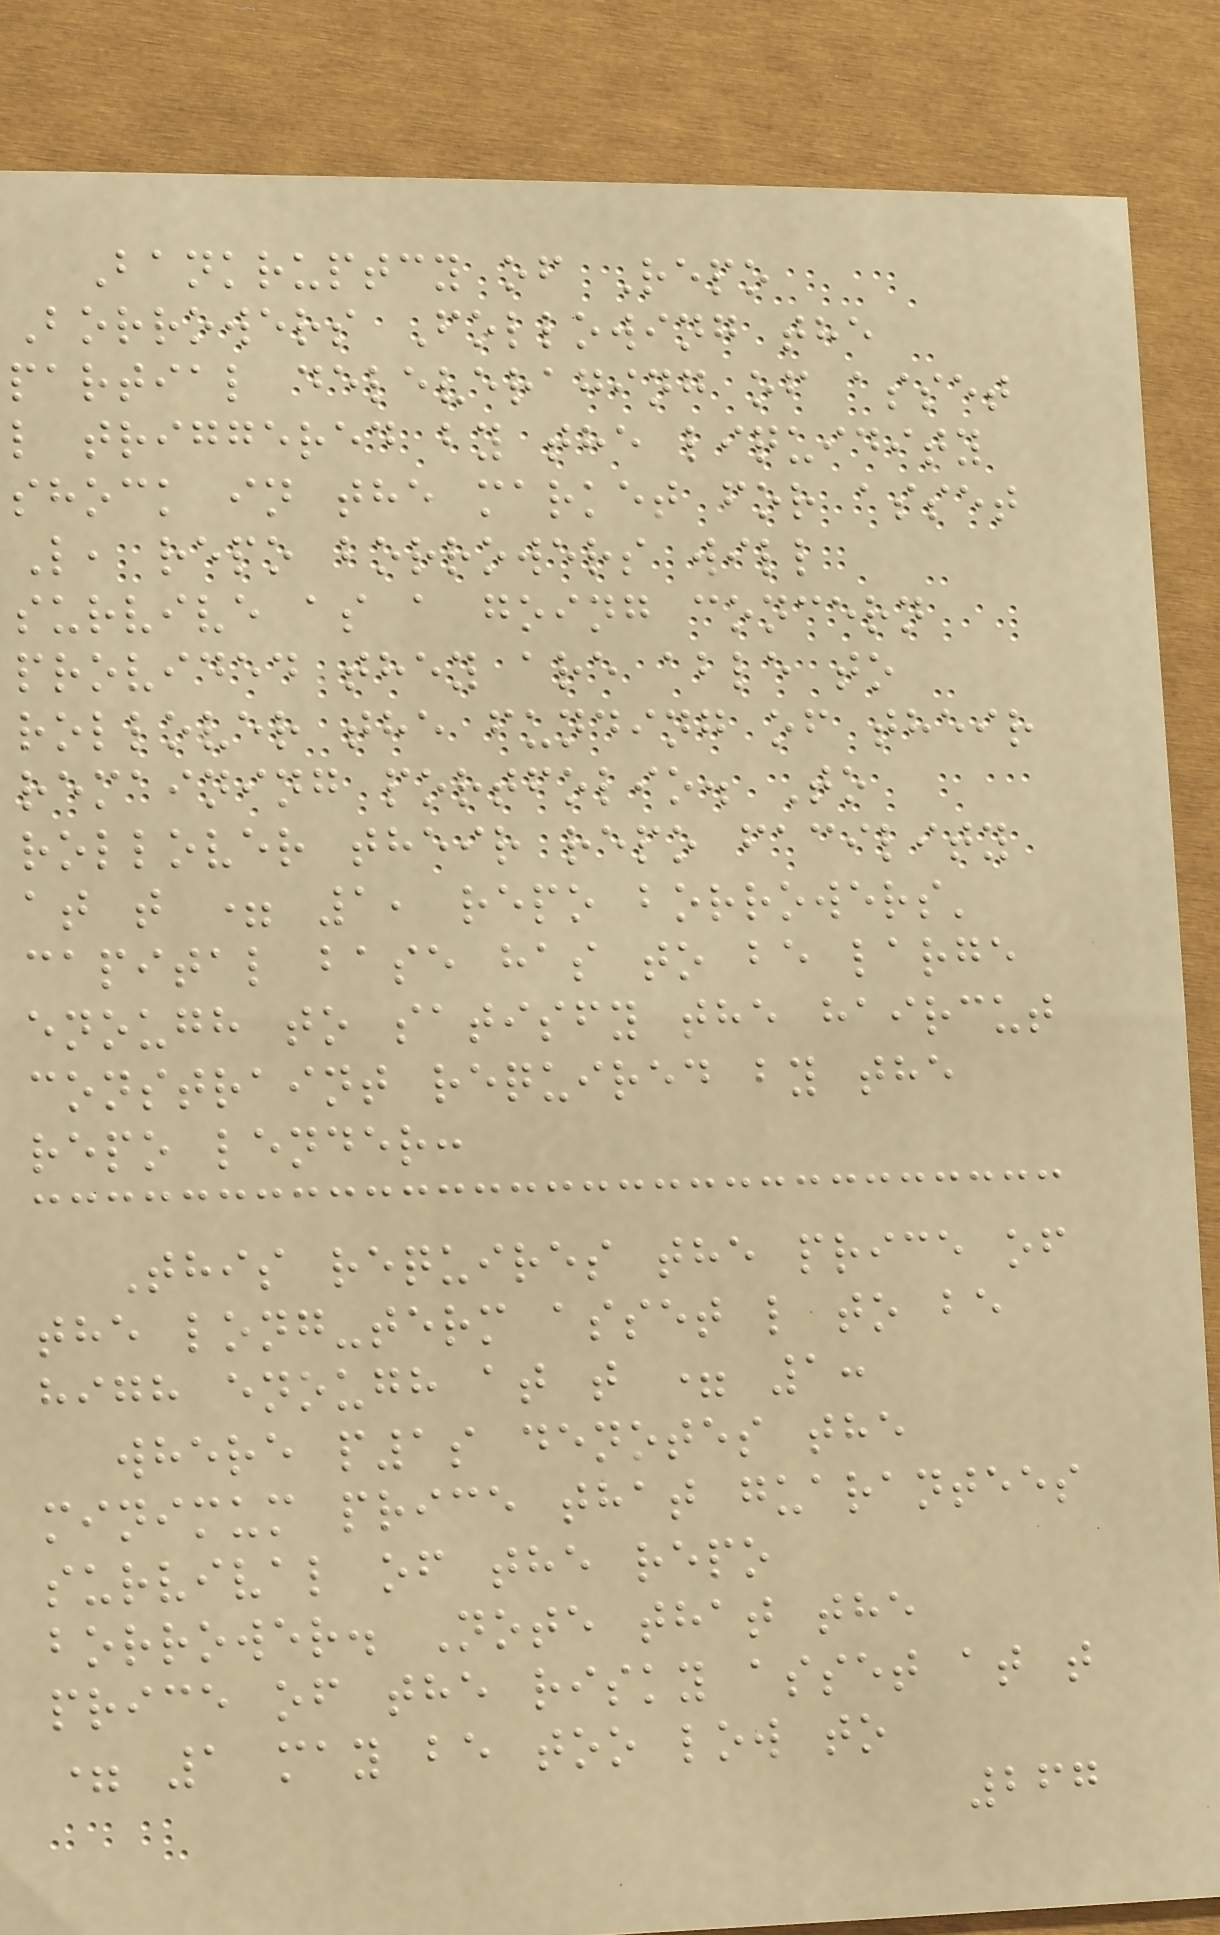Bankruptcy of Repo
Borrowers Following the
partial deleveraging of asset
l triggered by the liquidity
shock in the market for asset
L, repo borrowers will
survive as a going concern
provided they are able to
rollover the funding of their
remaining portfolio. To
rollover their repo facility
at t = 1, repo borrowers'
capital base has to be large
enough to satisfy the haircut
constraint required by the
repo lender:
This requires the price of
the long-term asset l to be
high enough at t = 1:
where p1s denotes the
minimum price that guarantees
survival of the repo
borrower. Note that the
price of the risky asset at t
= 1 may be too low to
267
